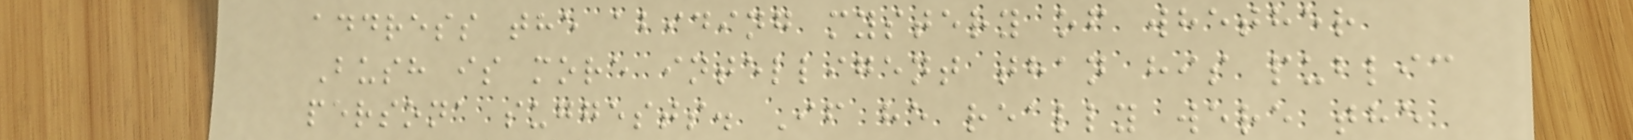address the abiding mystery of whether
Bush is more intelligent than his public
persona suggests. If he really were the
